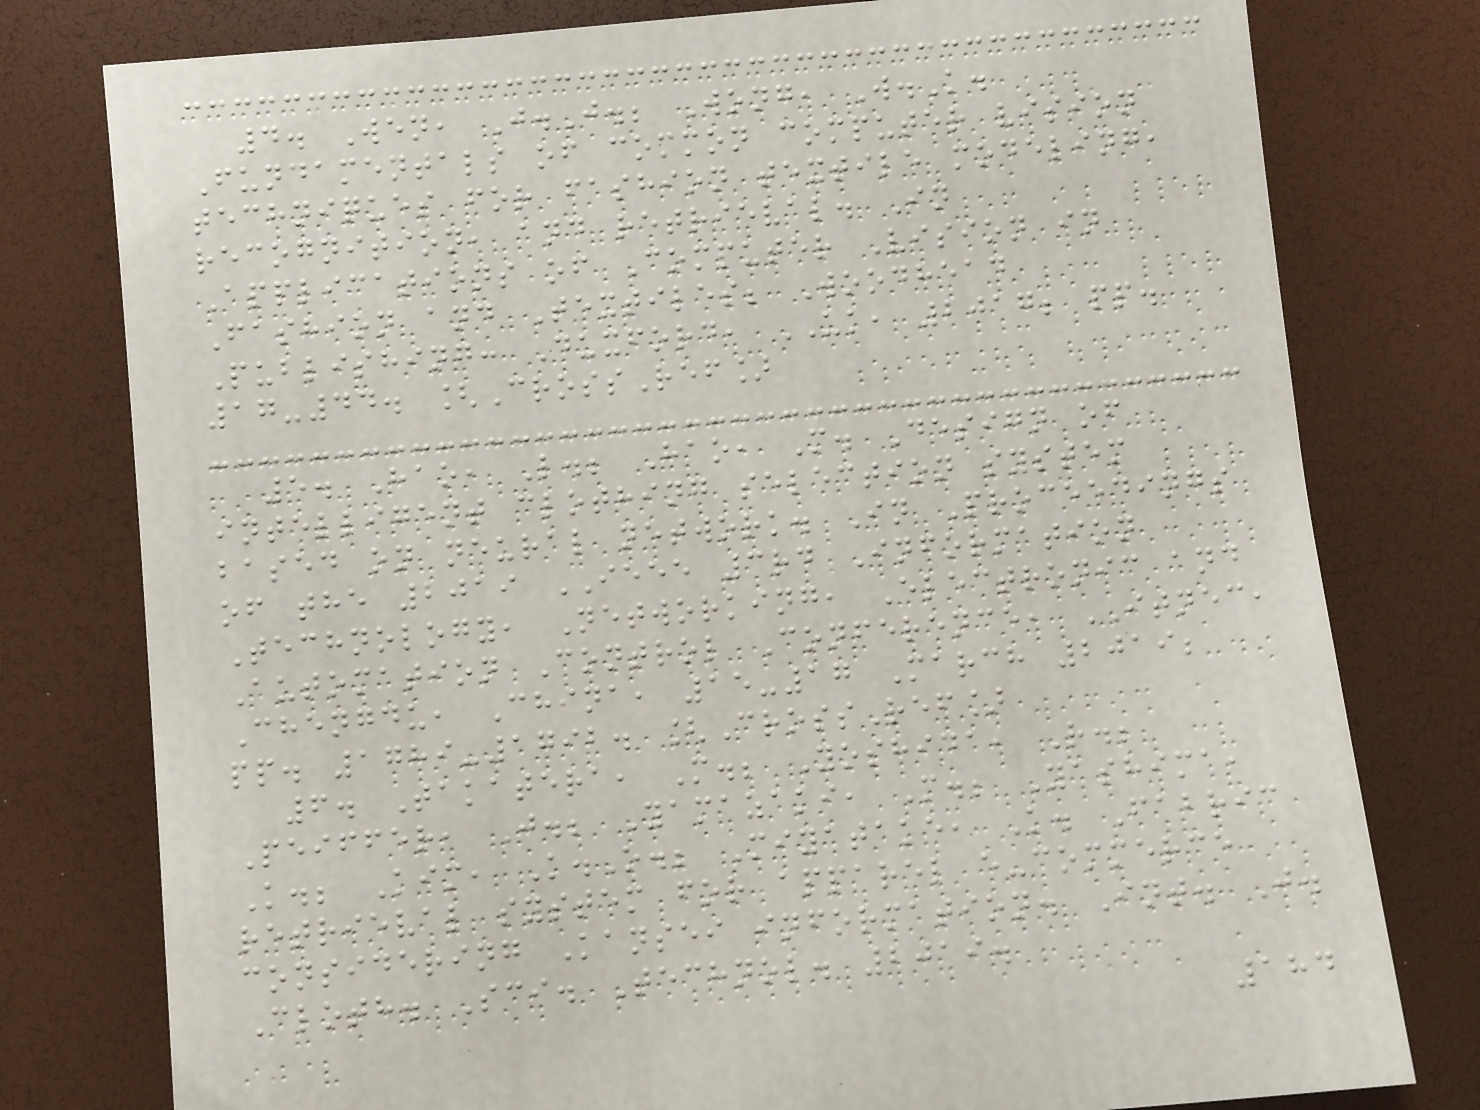4. Wen, J.J.; Wong, W.K.
Fundamentals of common computer vision
techniques for fashion textile modeling,
recognition, and retrieval. In
Applications of Computer Vision in
Fashion and Textiles; Woodhead
Publishing: Duxford, UK, 2017; pp.
17-44. [CrossRef]
5. Hao, L.; Hao, M. Design of
intelligent clothing selection system
based on neural network. In Proceedings
of the 2019 IEEE 3rd Information
Technology, Networking, Electronic and
Automation Control Conference, ITNEC,
Chengdu, China, 15-17 March 2019;
pp. 1789-1792. [CrossRef]
6. Takatera, M.; Yoshida, R.;
Peiffer, J.; Yamazaki, M.; Yashima,
K.; Kim, K.O.; Miyatake, K. Fabric
retrieval system for apparel e-commerce
considering Kansei information. Int. J.
Cloth. Sci. Technol. 2019.
184
